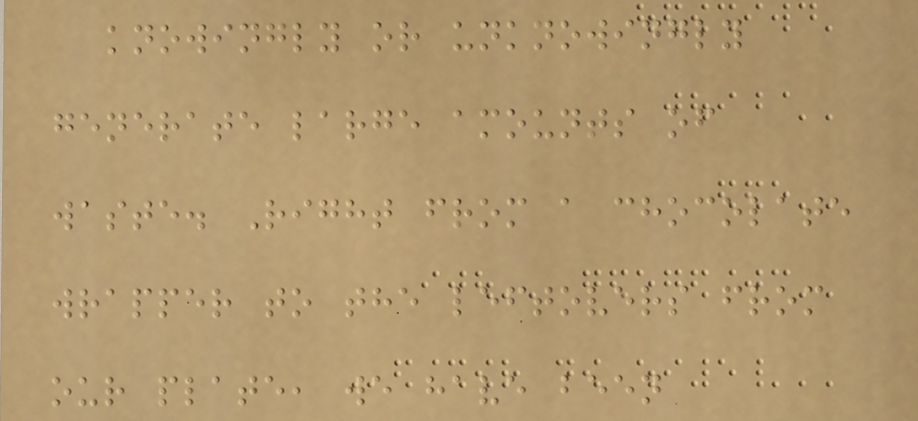knowingly or unknowingly
generate large amounts of
waste. Right from a chocolate
wrapper to the leftovers from
our plate, we have been
